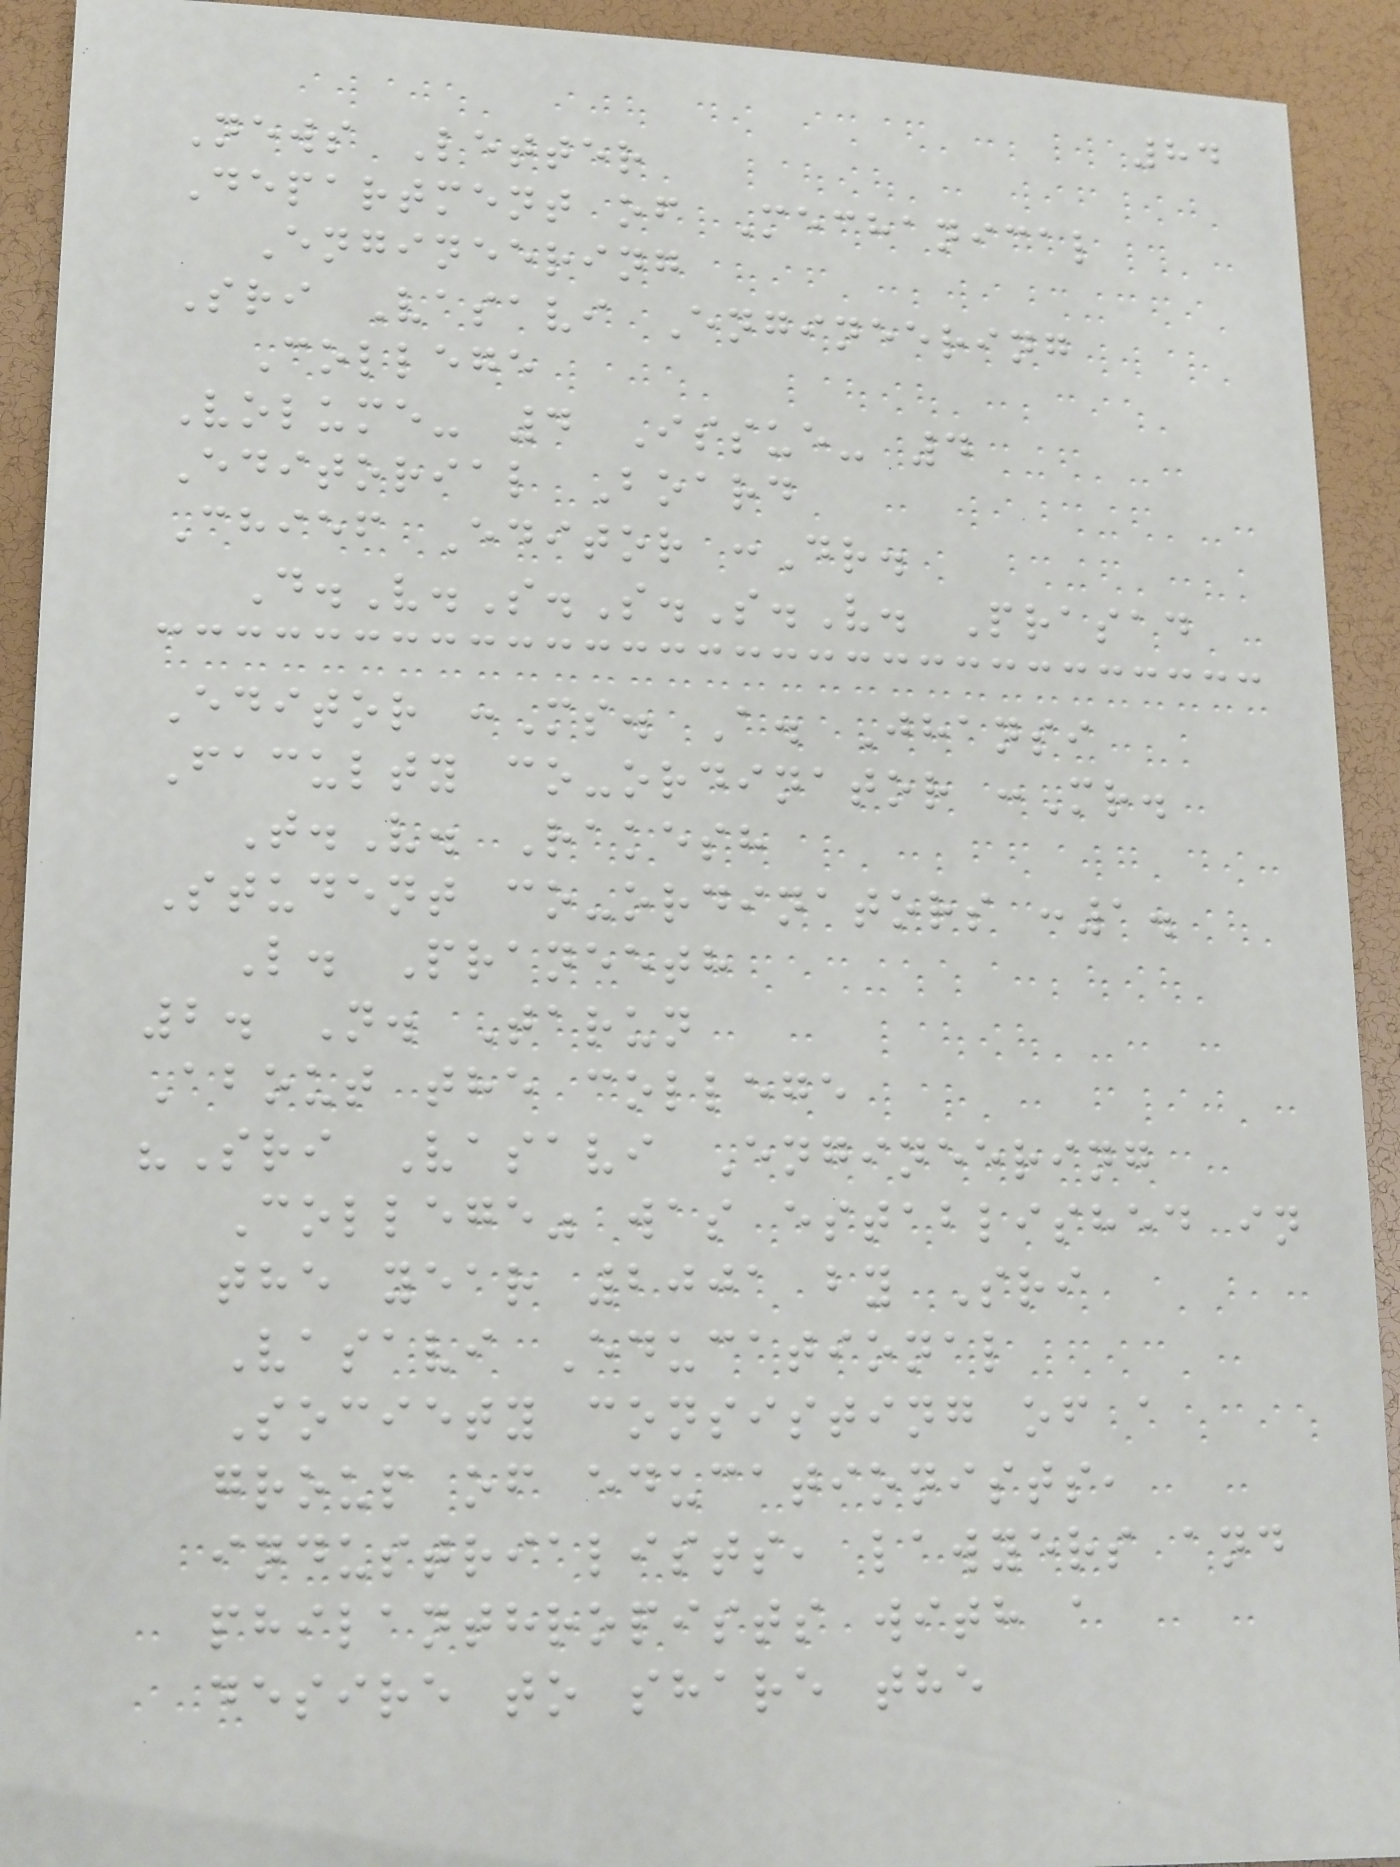84
News Letter
Department of Mechanical
Engineering
Sri Vasavi Engineering
College
Volume- 4 Issue- 4
Editorial Board
Chief Editor :Dr.
D.V.S.S.S.V. Prasad
Editor :Ms. A. Jhansi
Faculty co-ordinator :Mr.
T.V. Rakesh
Student co-ordinators :1.
L. Praneeth
2. N. Tarun
About the college
"Sri Vasavi Engineering
College" was established in
the year 2001 by Sri
Vasavi Educational
Society consisting of a
group of educationists,
industrialists, lawyers and
philanthropists with a
desire to share the
